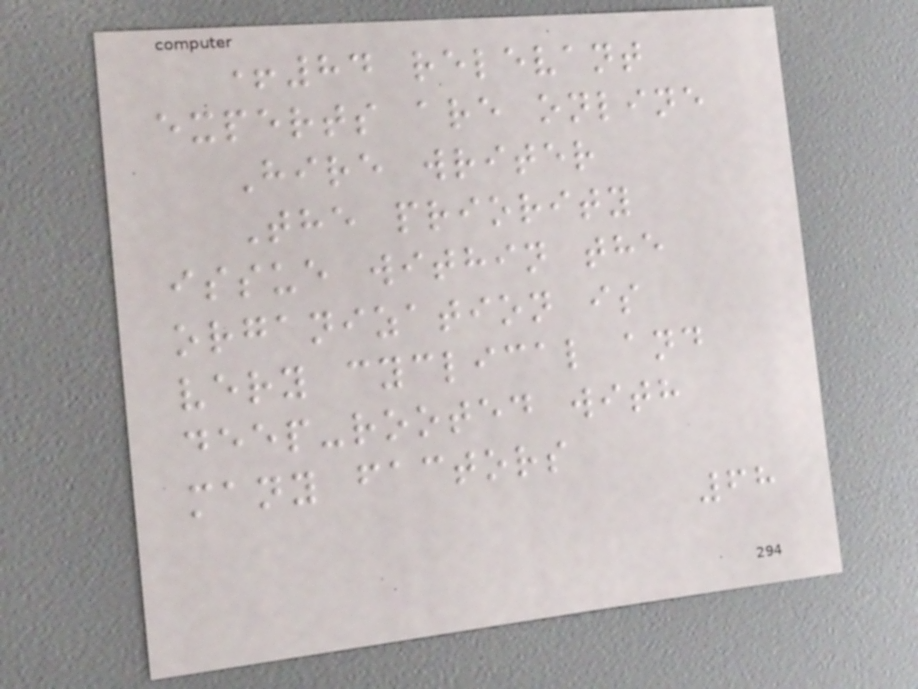+84 relevant
experts are online
Hire writer
The priority
issue within the
organization is
very cyclical and
deep-rooted with
many factors
68
